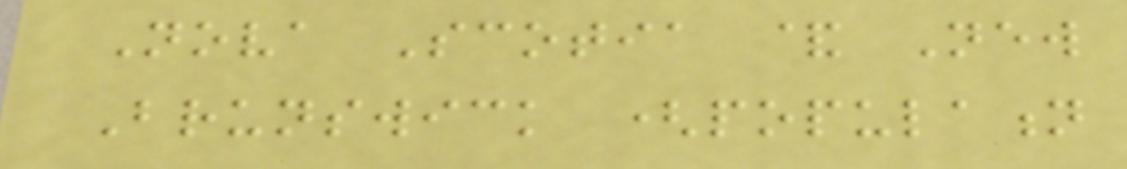Nova Scotia & New
Brunswick (population
